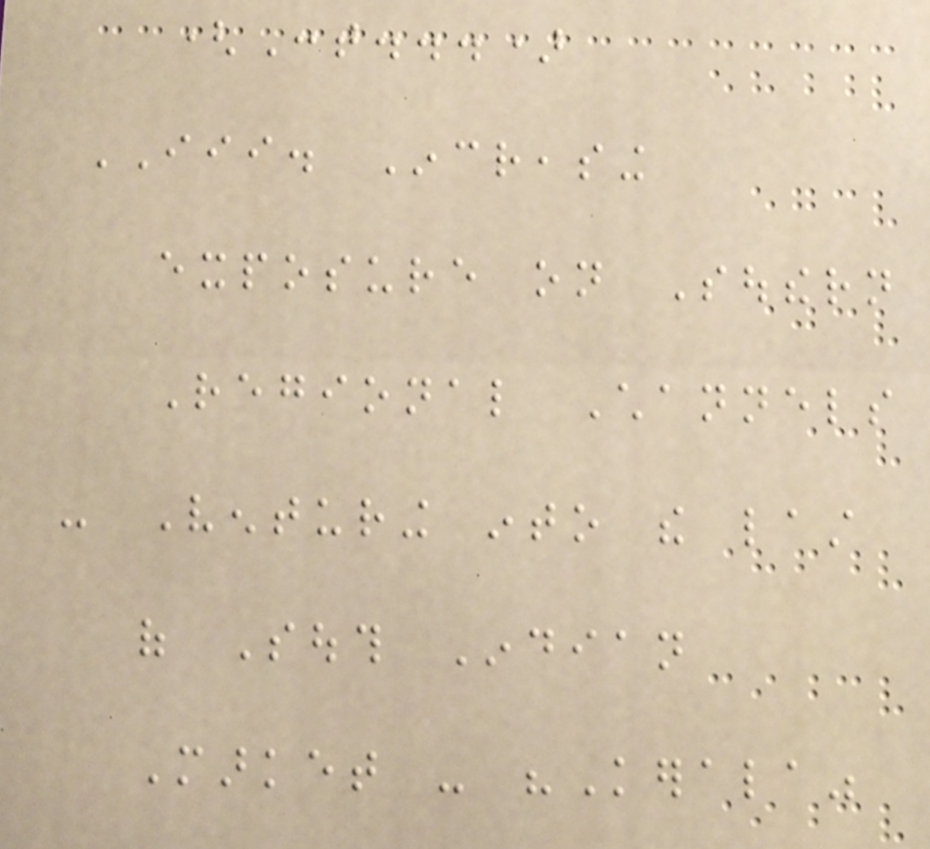(Cont...)
III. Increasing
exposure on Southern
Regional Channels
- Venturing into the last
of South Indian
Market - "Kerala"
